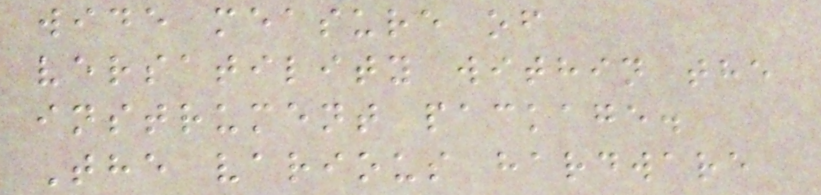wide measure of
versatility within the
instrument package.
The various hardware
